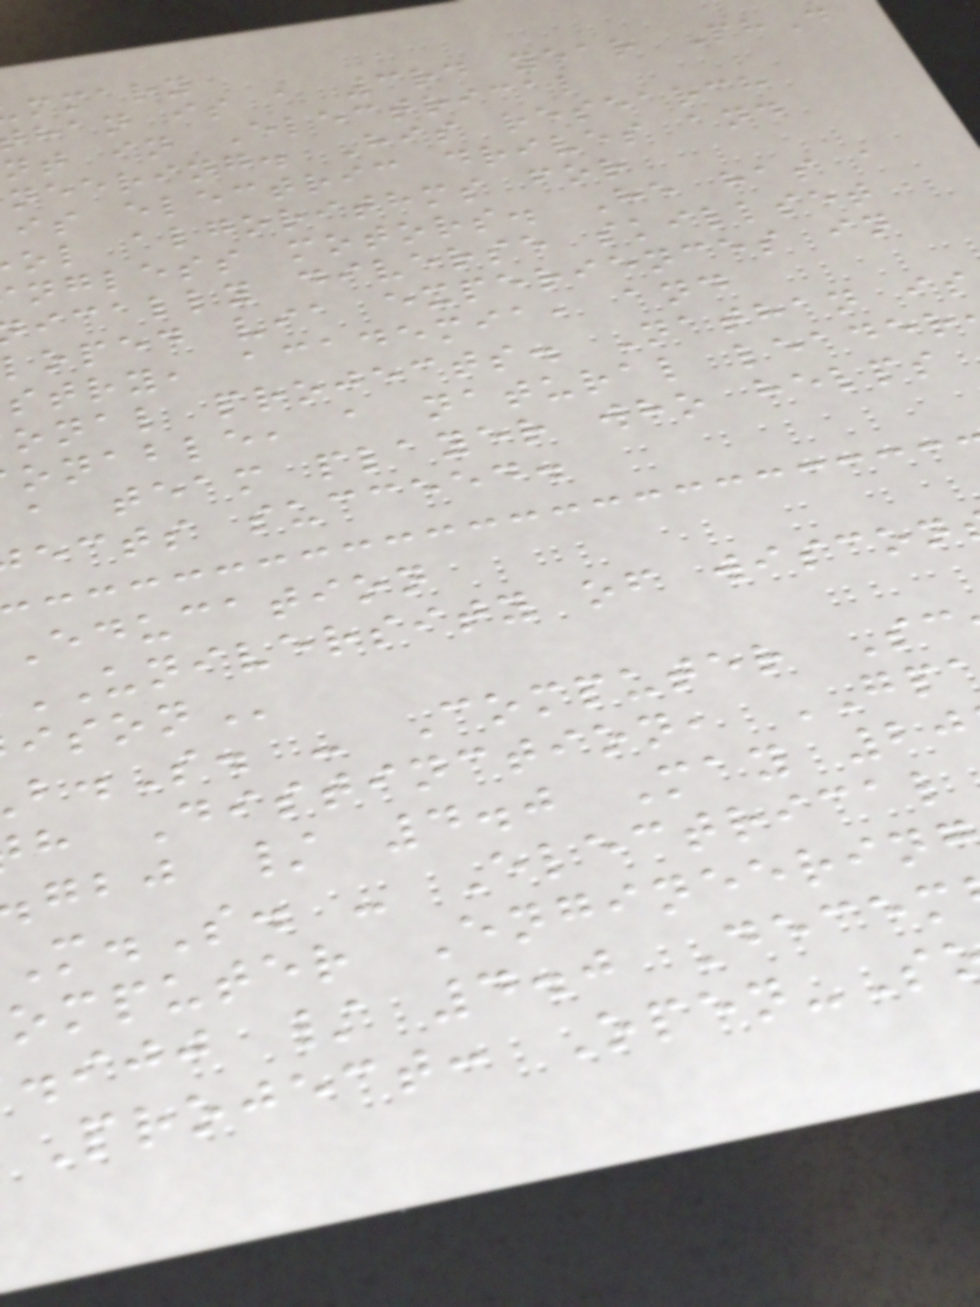mmary
han is a 3rd year PhD
nt in Electrical
neering. His research
is electric drives and
ol algorithms for
ngless motors. He has a
ically diverse skillset
loped via experiences in
stry, academia, and
onal projects. Nathan is
onable, a natural leader
a team player who helps
ects succeed.
education
UNIVERSITY of
.S. - Computer Sc
h Distinction, GP
gbj / 4.0 May 20
M.S. - Electrical
omputer Engineering
.ijj / 4.0 Decem
Project: Open-S
